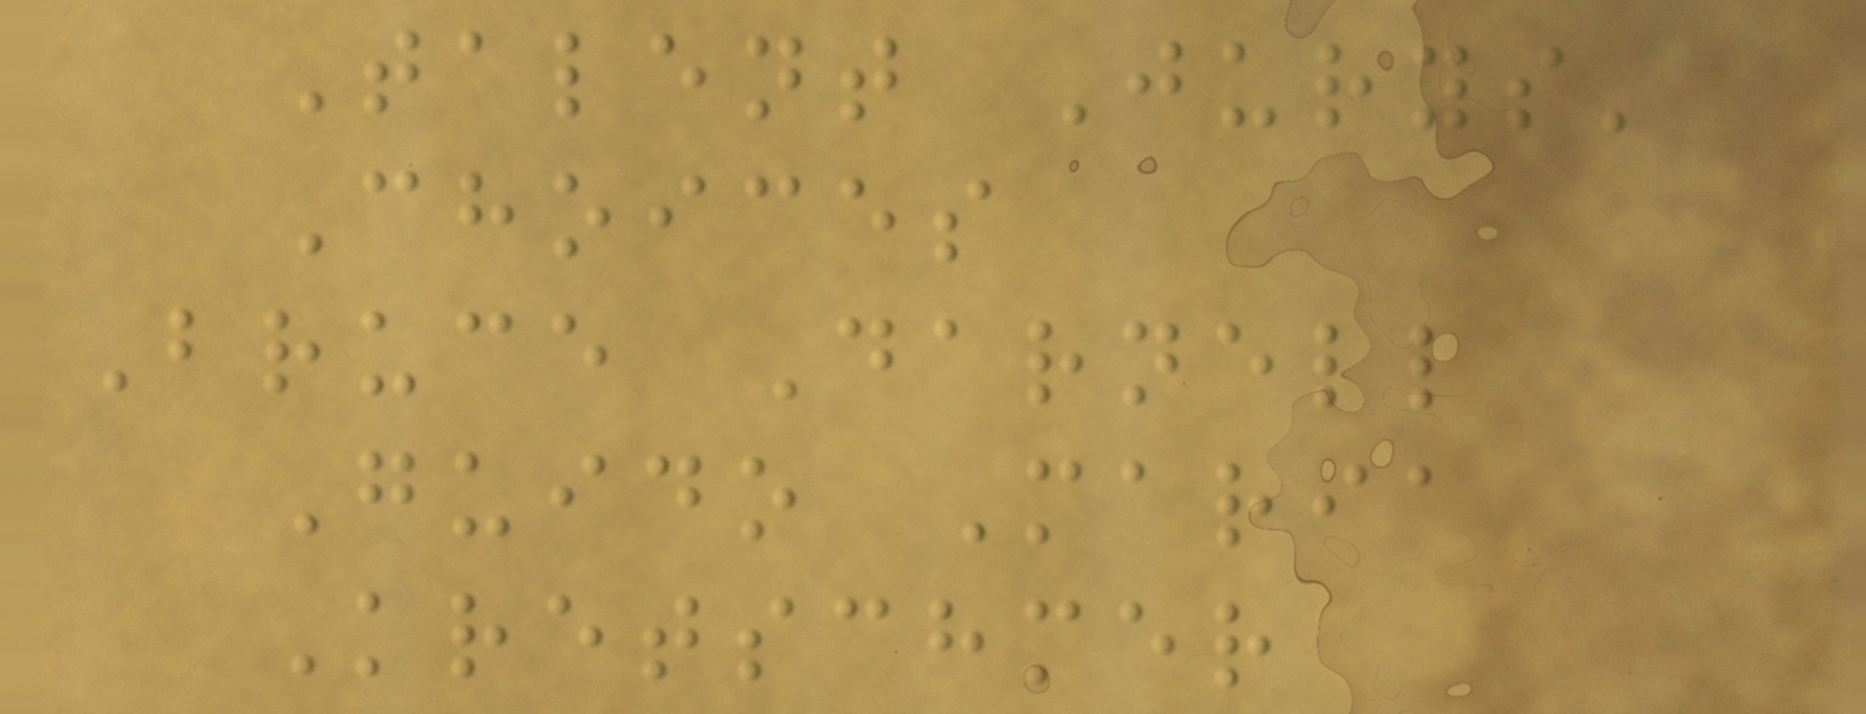Talent Jurys'
Choices
Bruce Darnell
Guido Maria
Kretschmer
